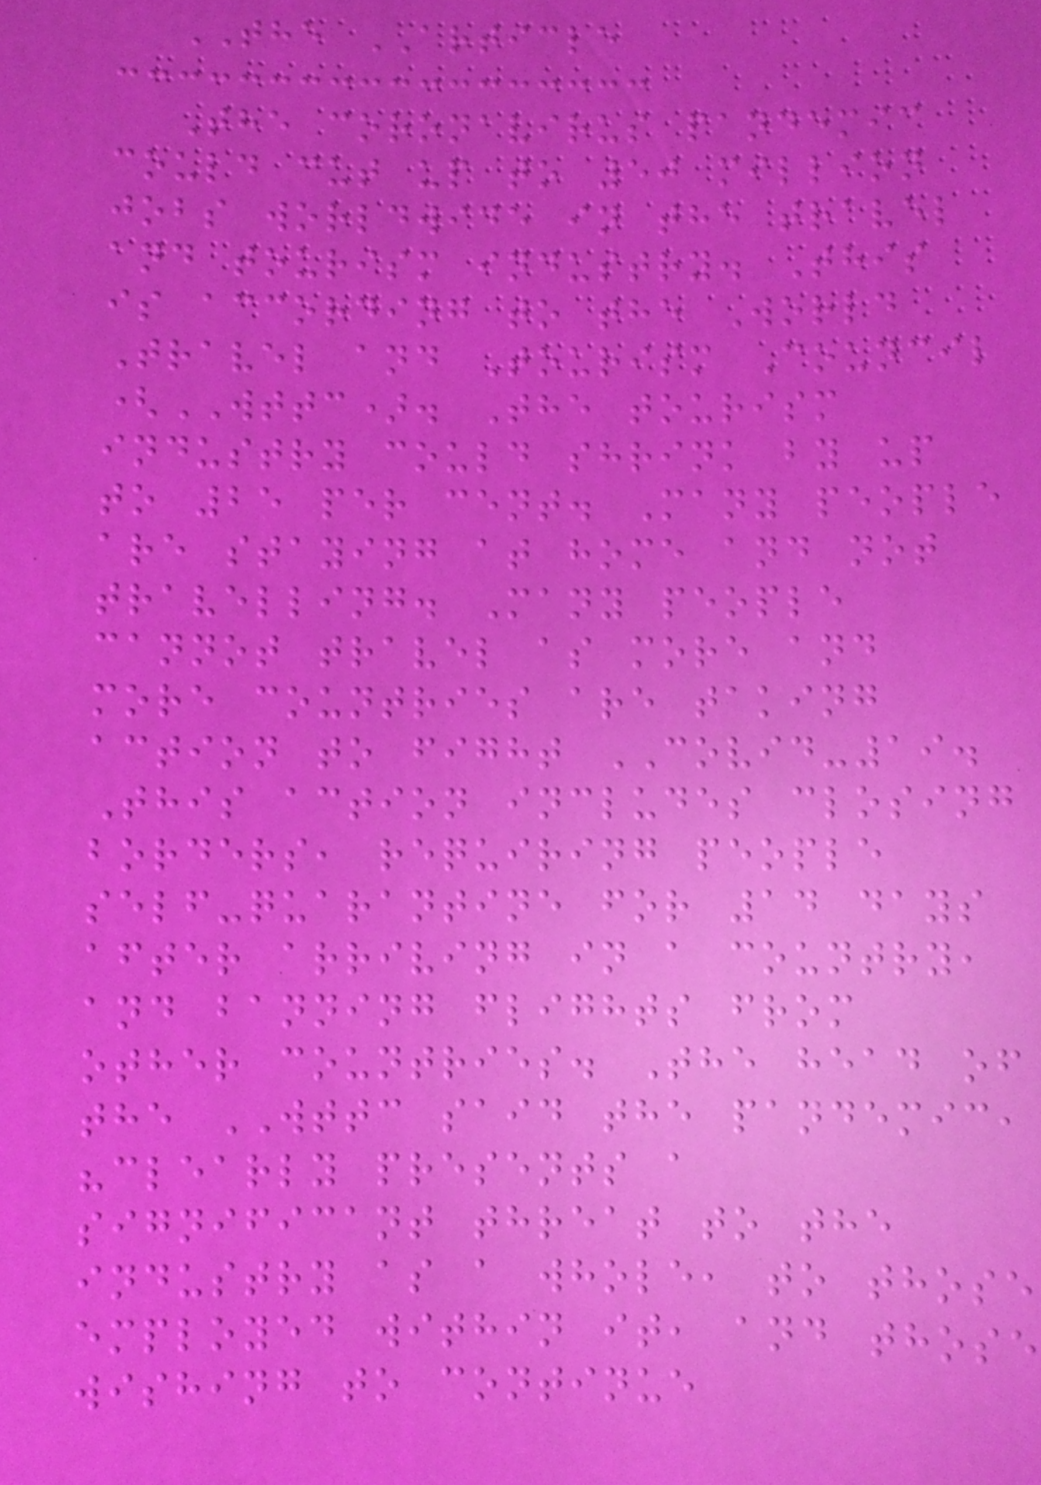THE ARTICLE
The coronavirus pandemic
could cut up to 50 million
jobs worldwide in the travel
and tourism industry. This
is according to the World
Travel and Tourism Council
(WTTC). The tourism
industry could shrink by up
to 25 per cent. Many people
are staying at home and not
travelling. Many people
cannot travel as more and
more countries are taking
action to fight COVID-19.
This action includes closing
borders, requiring people
self-quarantine for 14 days
after arriving in a country,
and banning flights from
other countries. The head of
the WTTC said the pandemic,
"clearly presents a
significant threat to the
industry as a whole, to those
employed within it, and those
wishing to continue
